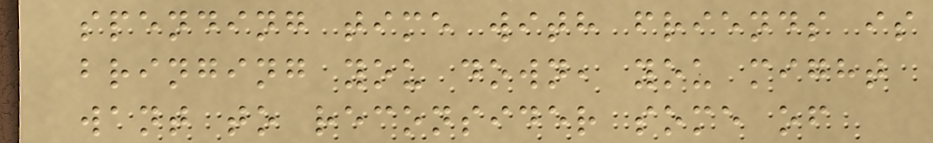spending time with friends is
bringing you down, you might
want to reconsider some of
